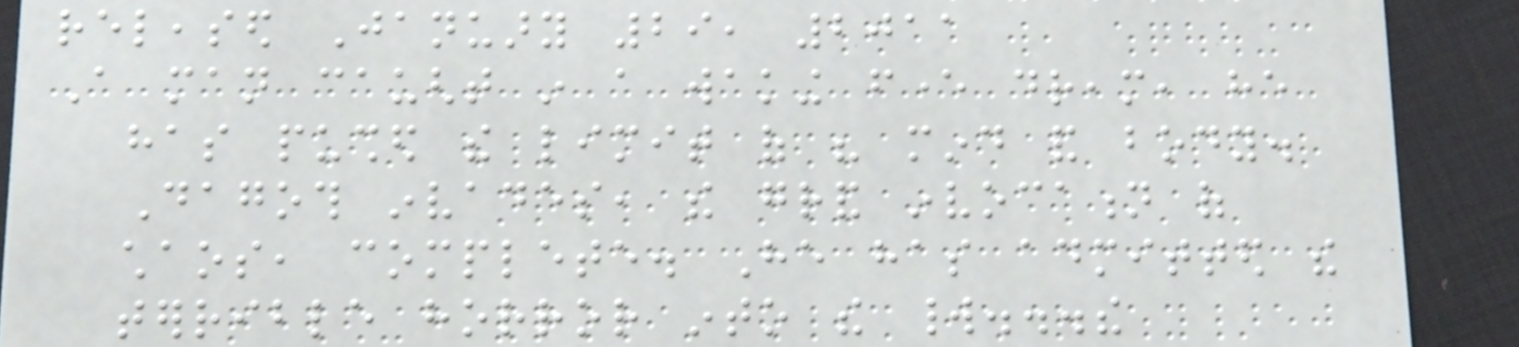released January 29, 2011
A man caught in a waking fever dream, he
has pushed the limit of his mind and body.
Dagoth invades, the grand invocation of
chaos, complete. He has admitted the
terrible horror into the world...the
